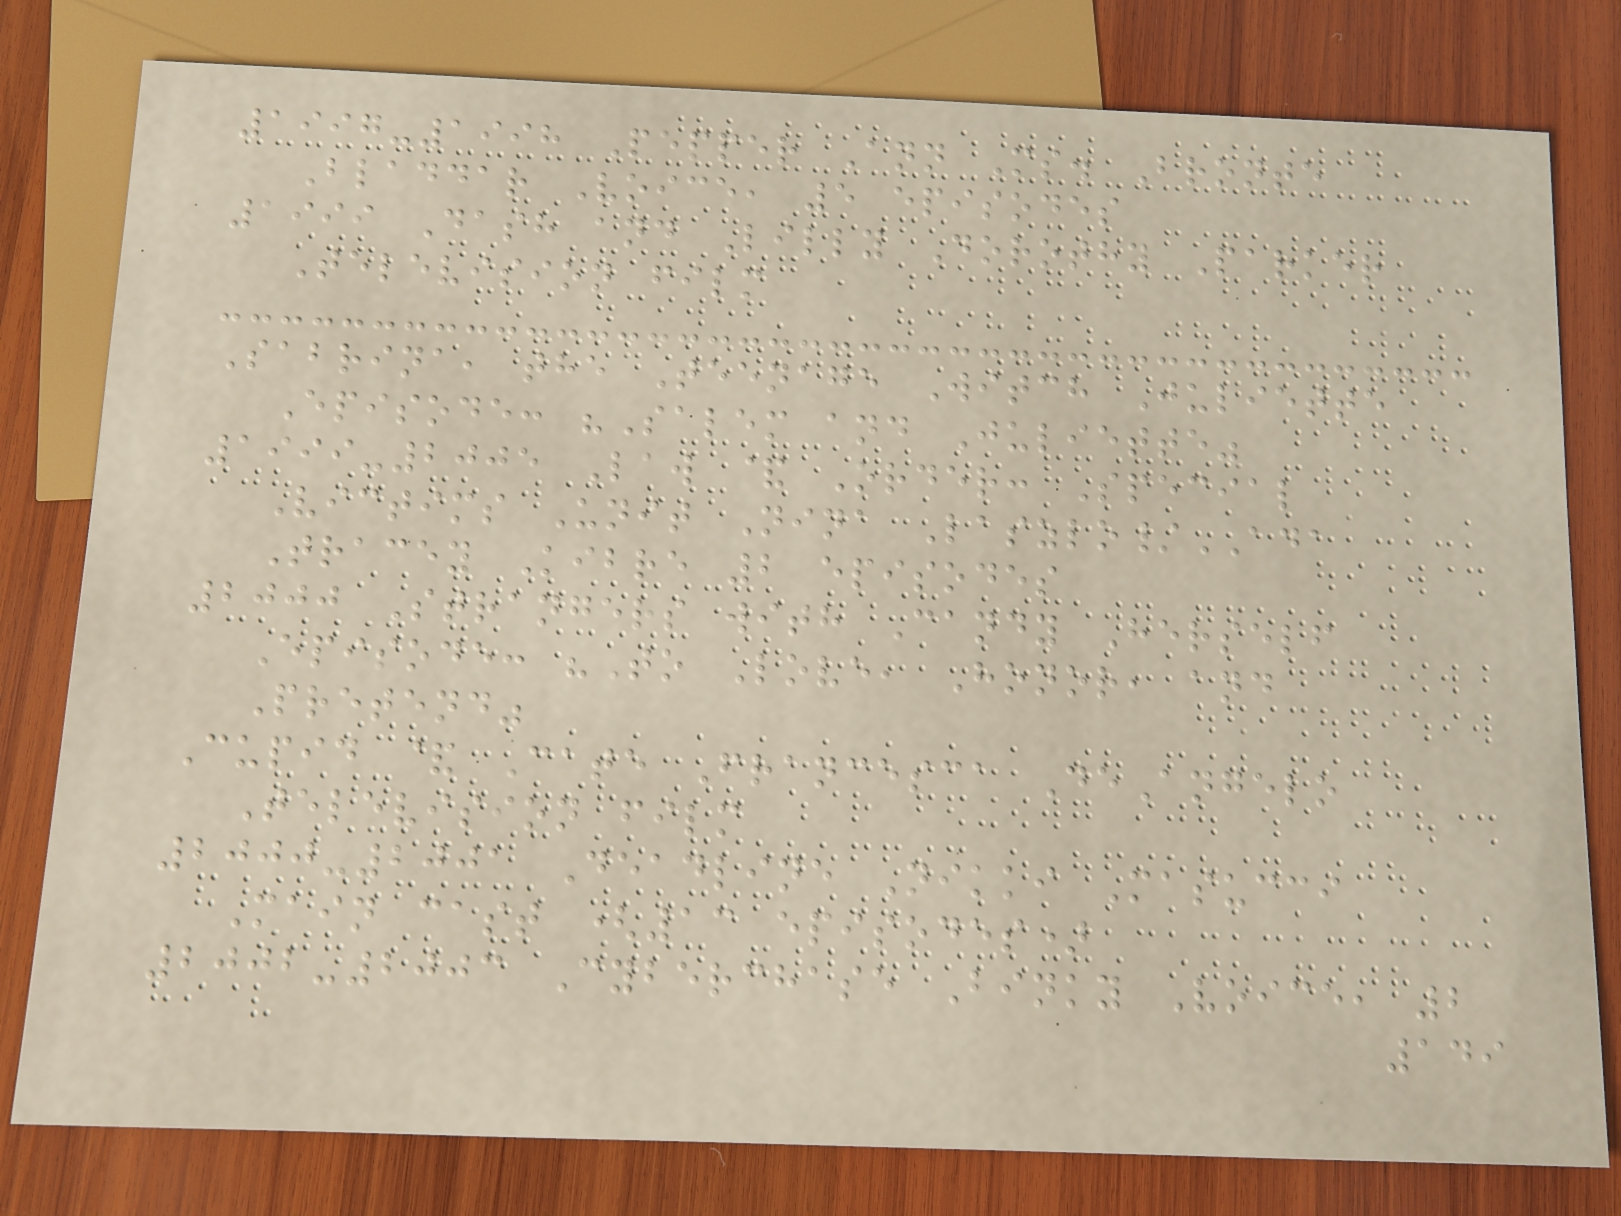1997-1998 Pepper Ann Ms. Bronte
Bladdar Voice, 5 episodes
1999 Dash and Lilly Dorothy Parker
Television film
Sabrina, the Teenage Witch Juliette
Episode: "Salem and Juliette"
1999-2005 Law & Order: Special
Victims Unit Nina Laszlo/ADA
Tracey Kibre 2 episodes
2000 Strangers with Candy Herself
Episode: "To Love, Honor, and
Pretend"
Cupid & Cate Francesca DeAngelo
Television film
2000-2001 Deadline Nikki Masucci
Main cast (13 episodes)
2002-2003 Cyberchase Binky Voice, 2
149
